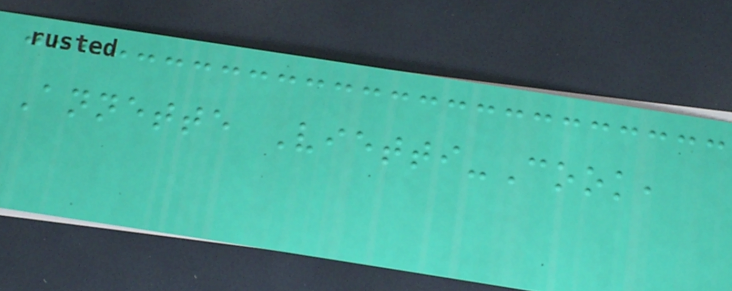Annette Vietti-Cook,
